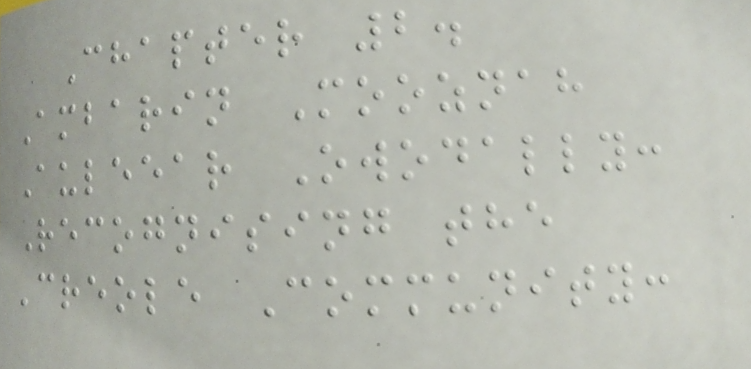Chapter 2.
Ambarin Mooznah
Auleear Owodally:
Recognising the
Creole Community:
